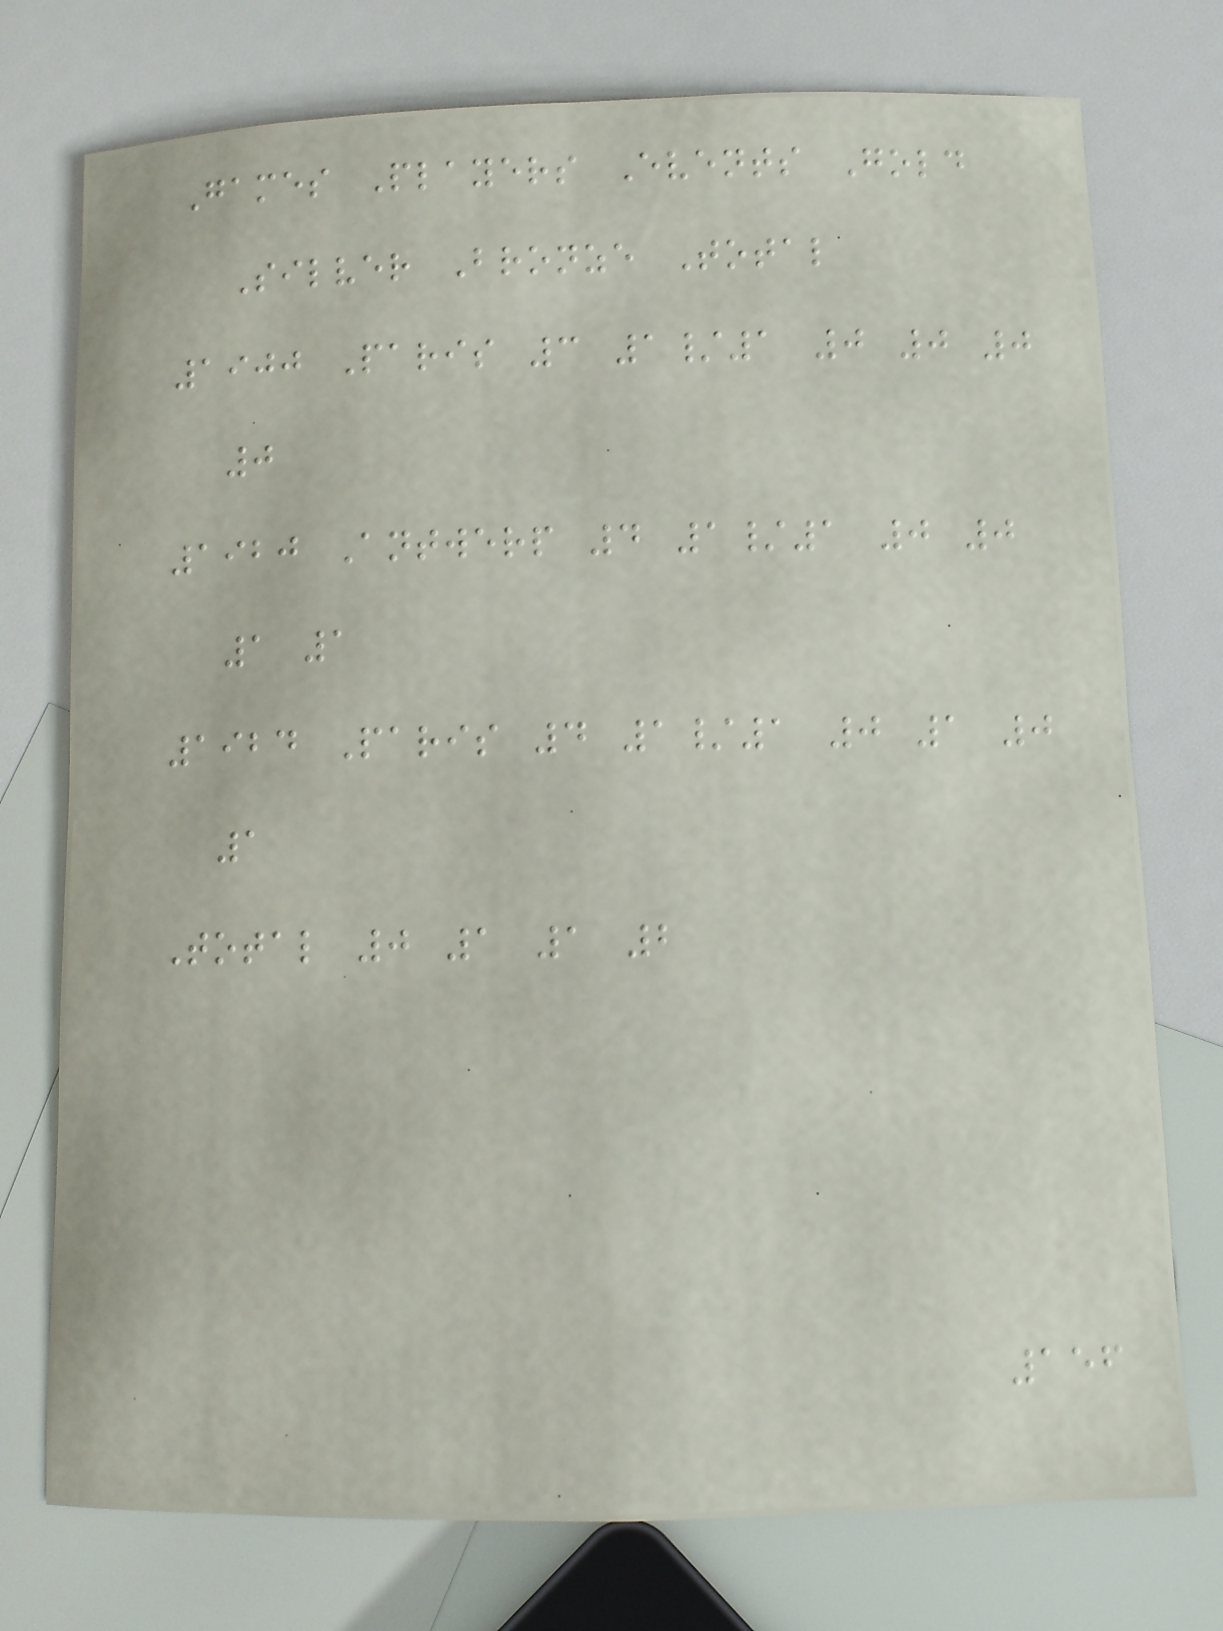Games Players Events Gold
Silver Bronze Total
1900 Paris 3 1/1 0 0 0
0
1920 Antwerp 4 1/1 0 0
1 1
1924 Paris 4 1/1 0 1 0
1
Total 0 1 1 2
156
